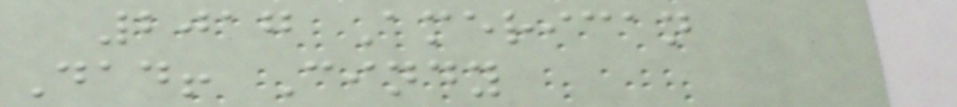2017 American
Dad! Cindy
